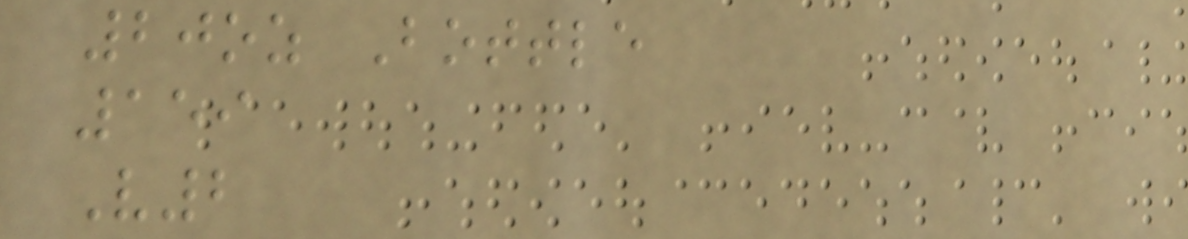20oz Bottle
159
V2
